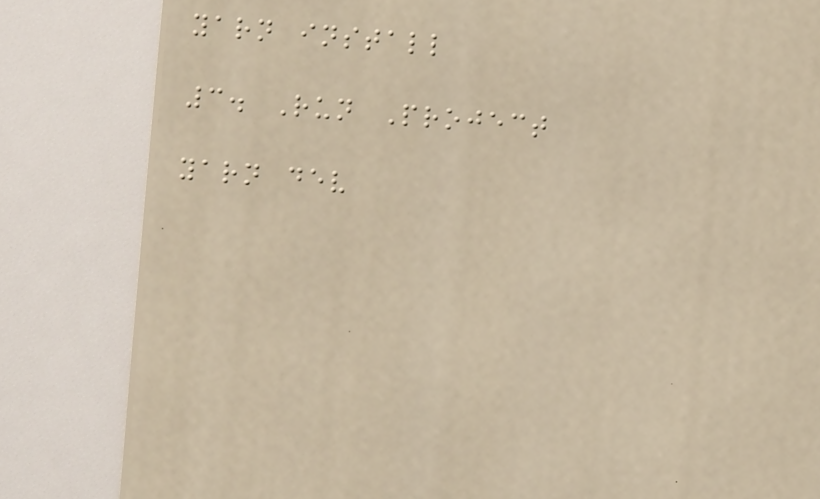yarn install
3. Run Project
yarn dev
